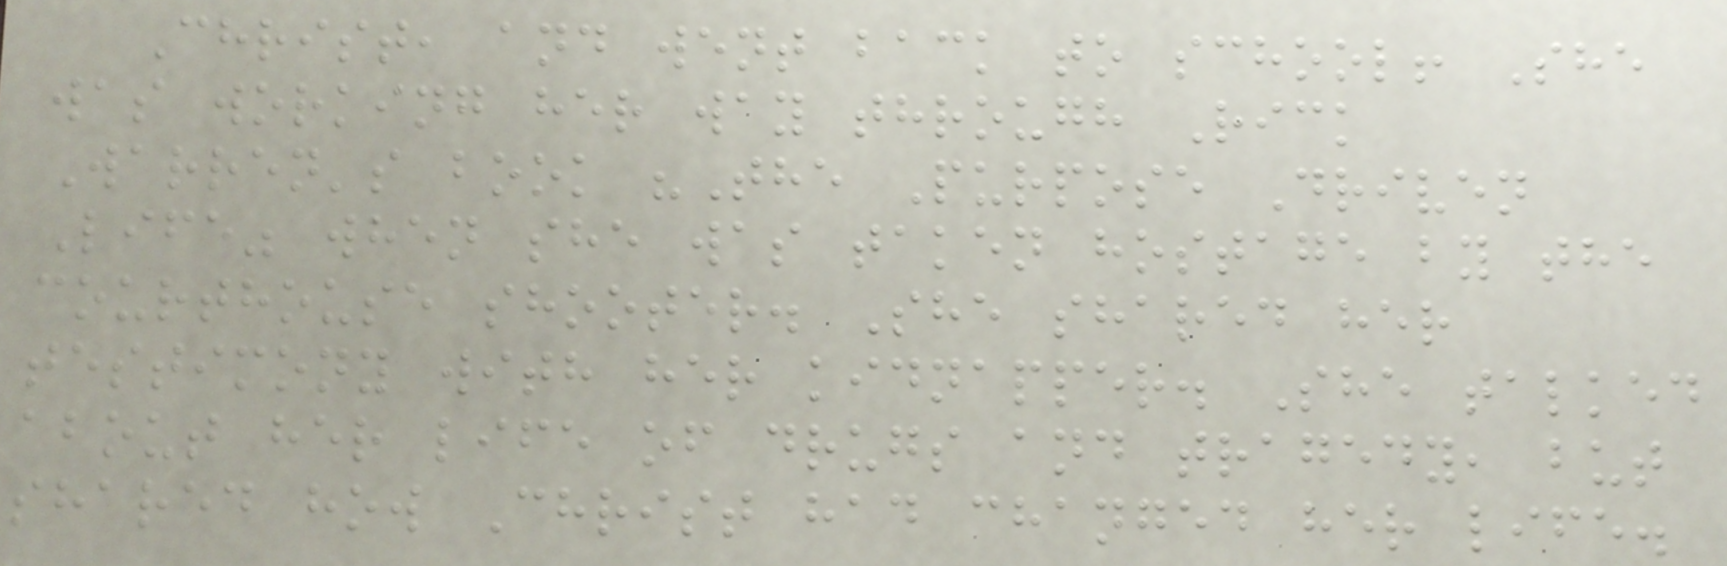Christ, and went back to school! She
was working her way through Rick
Warren's book "The Purpose Driven
Life" when she was taken hostage by the
courthouse shooter. She shared her
testimony with her kidnapper. She talked
about her life of drugs and tragedy, but
shared how Christ had changed her life.
